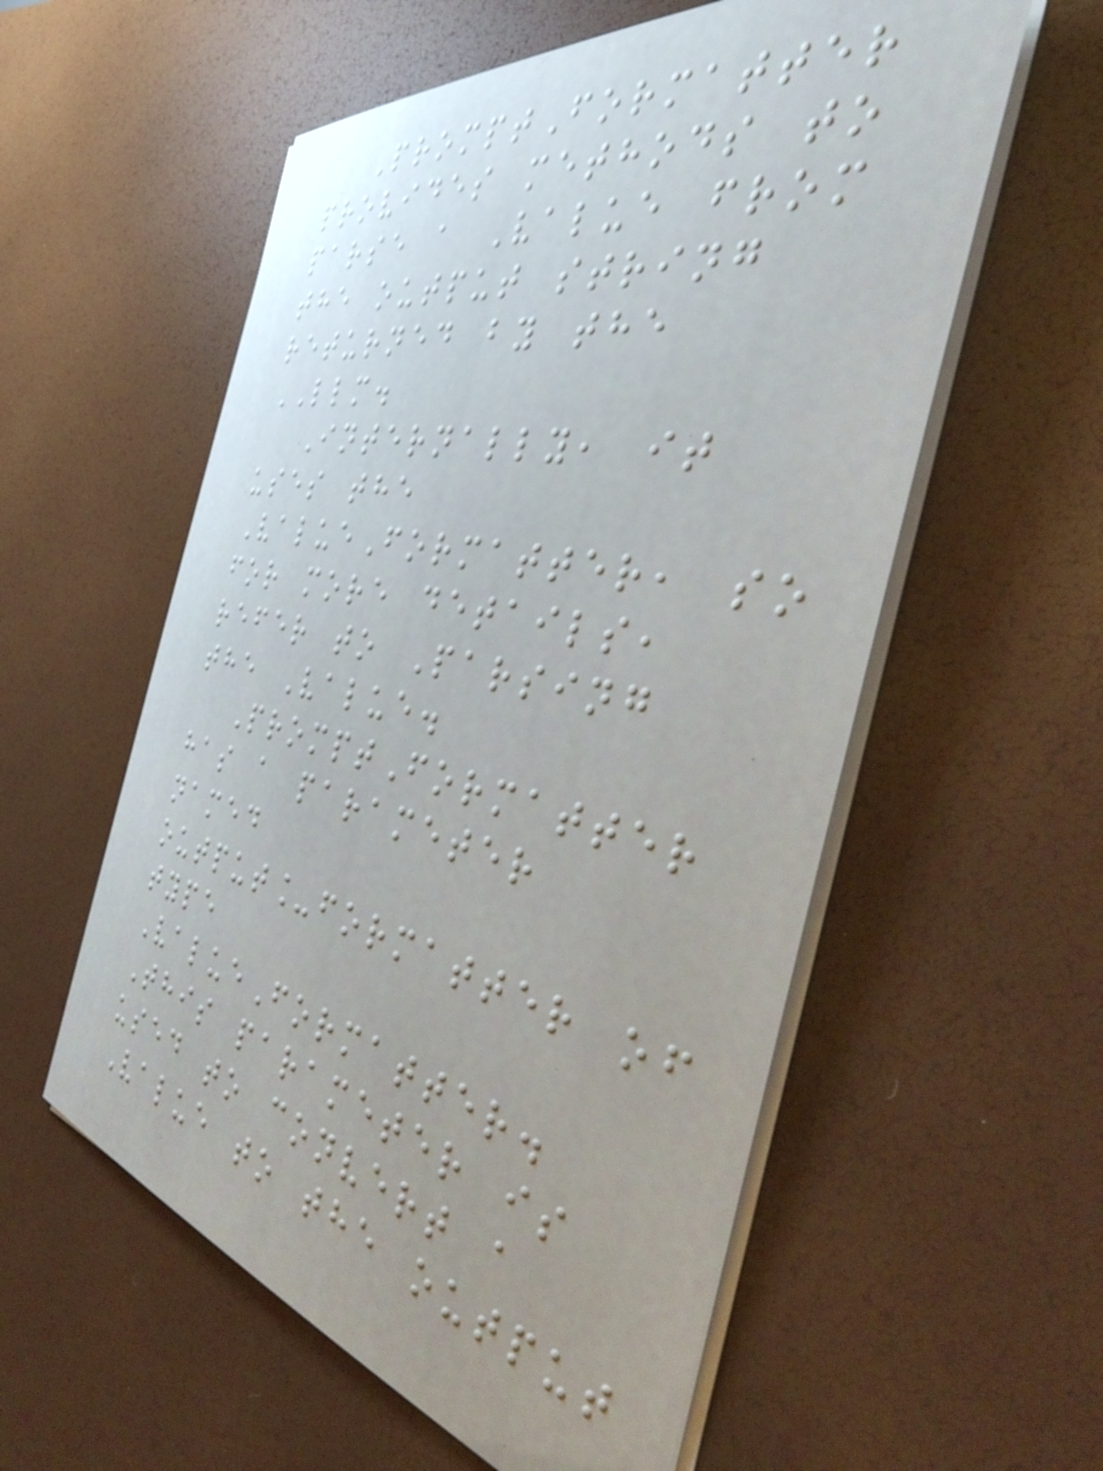PromptFormatter
provides methods to
parse a Value from
the output string
returned by the
LLM.
Internally, it
uses the
ValueFormatter, so
for more details,
refer to Parsing
the Value.
PromptFormatter
has a parameter
named
output_formatter of
type
ValueFormatter.
This parameter is
used to convert a
Value to the output
